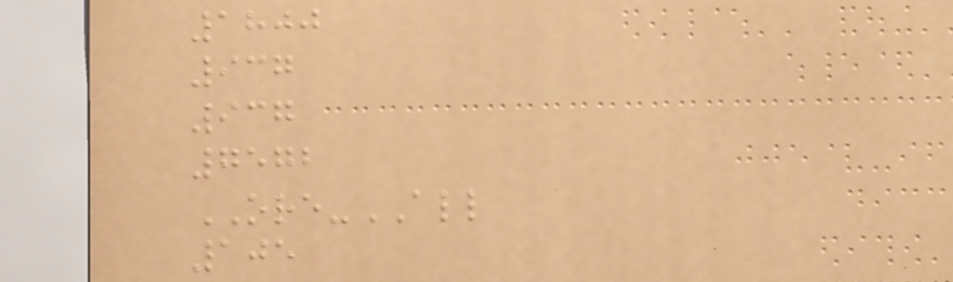1800
937
937
7572
ORE-ALL
105
